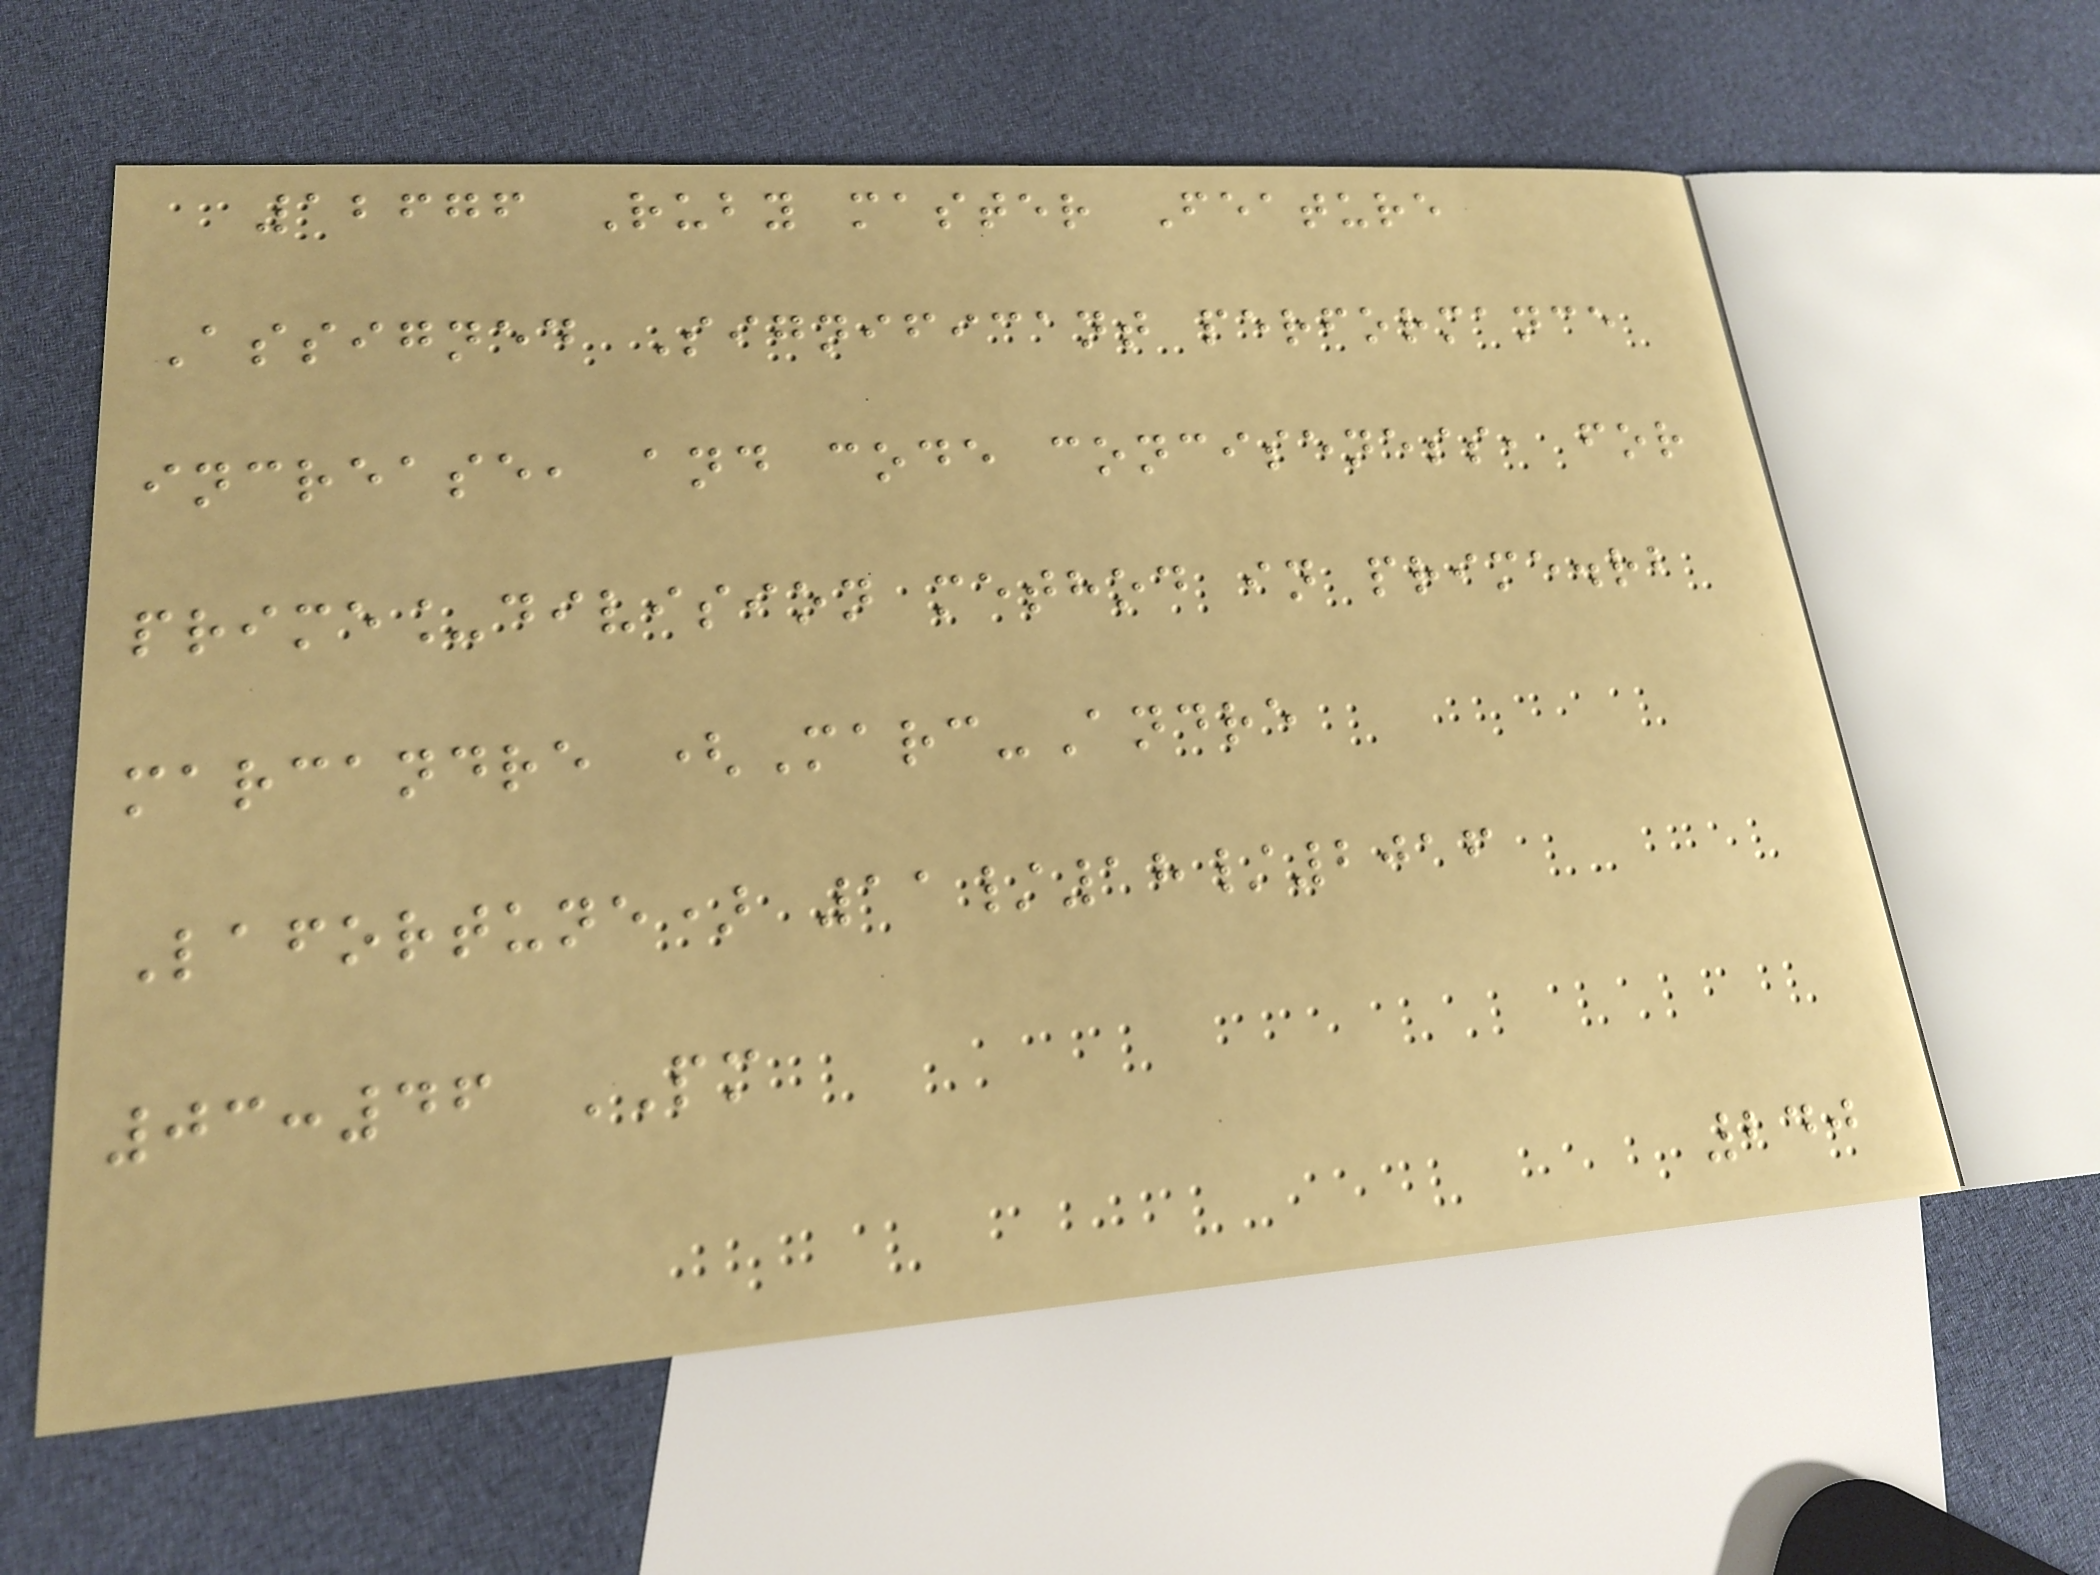12676 Ruby master Feature
Assigned Significant performance
increase, and code conciseness, for
prime_division method in prime.rb
marcandre (Marc-Andre
Lafortune) 11/18/2016
03:46 PM
240
